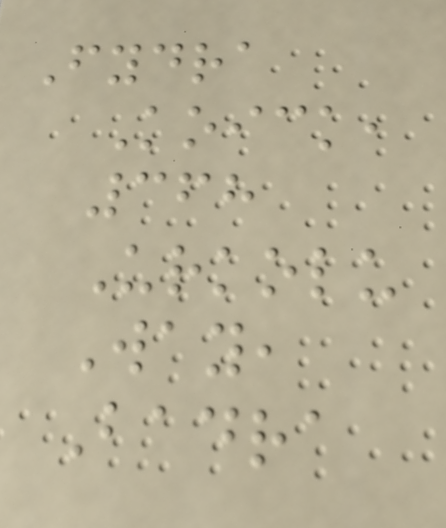Fydra
Koick,
368
Urkolu
Way,
Badra
